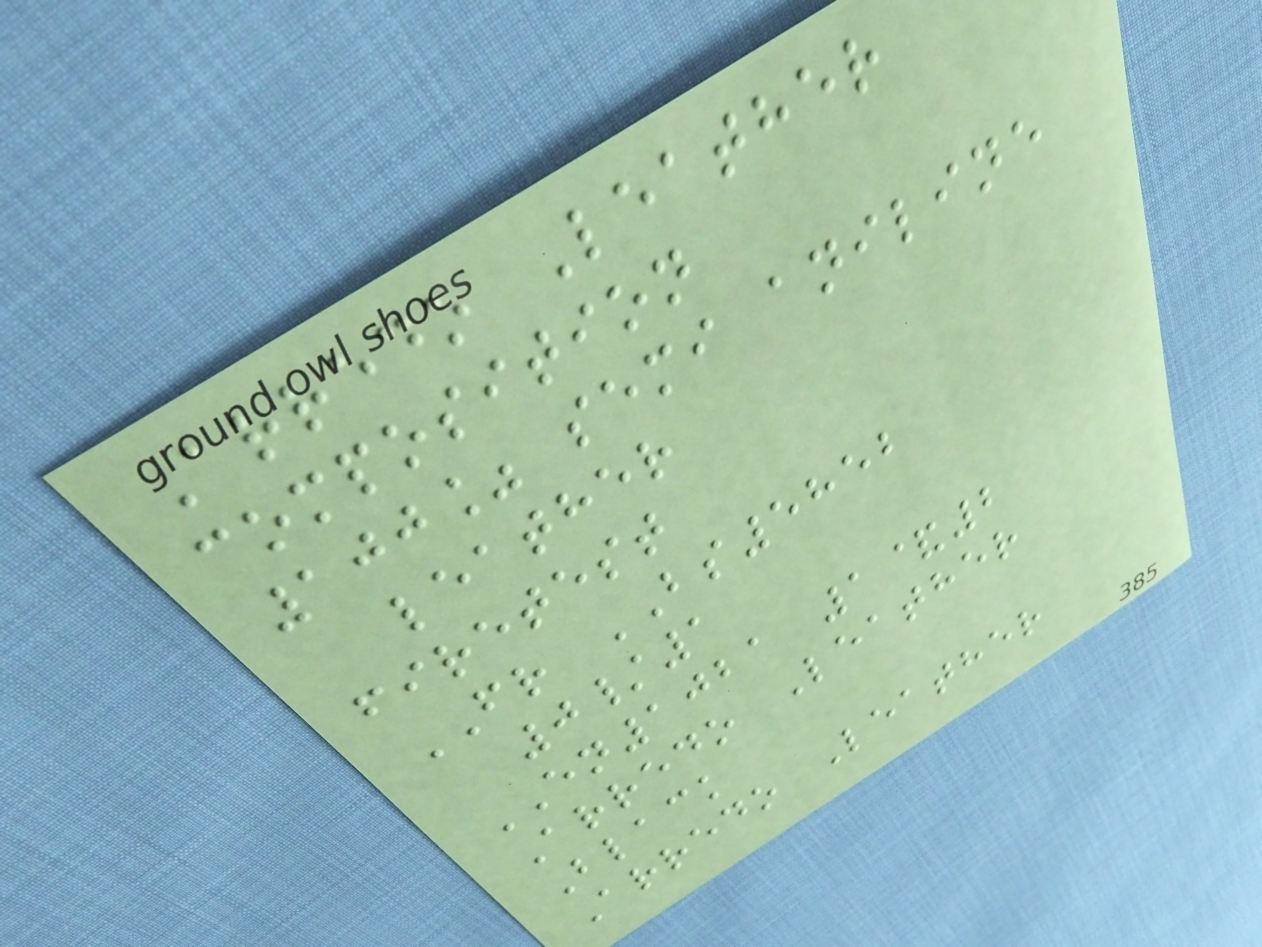Arredo Leather
composition
100% semi aniline
leather
firetest
FR BS5852
0/1
EN1021 1&2
Arredo Leather
Black
Arredo Leather
